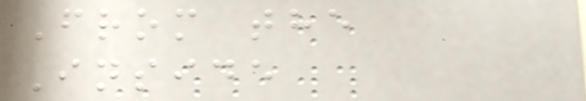From the
Inside
